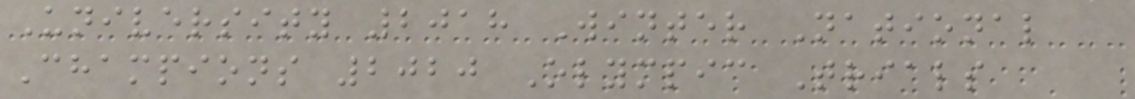University 2018 Winter National
Champions 2020 Olympic Trials
